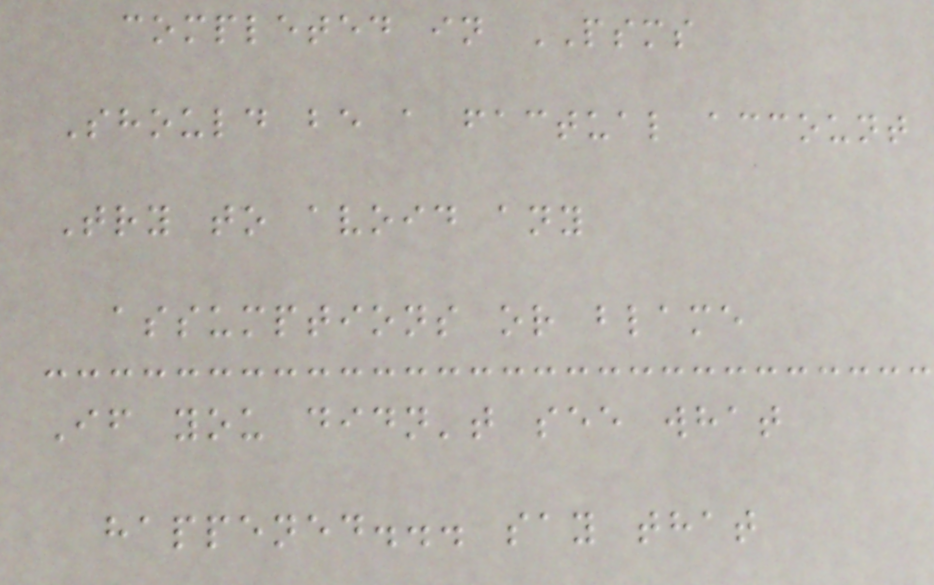completed in PSMS
Should be a factual account
Try to avoid any
assumptions or blame
If you didn't see what
happened... say that
